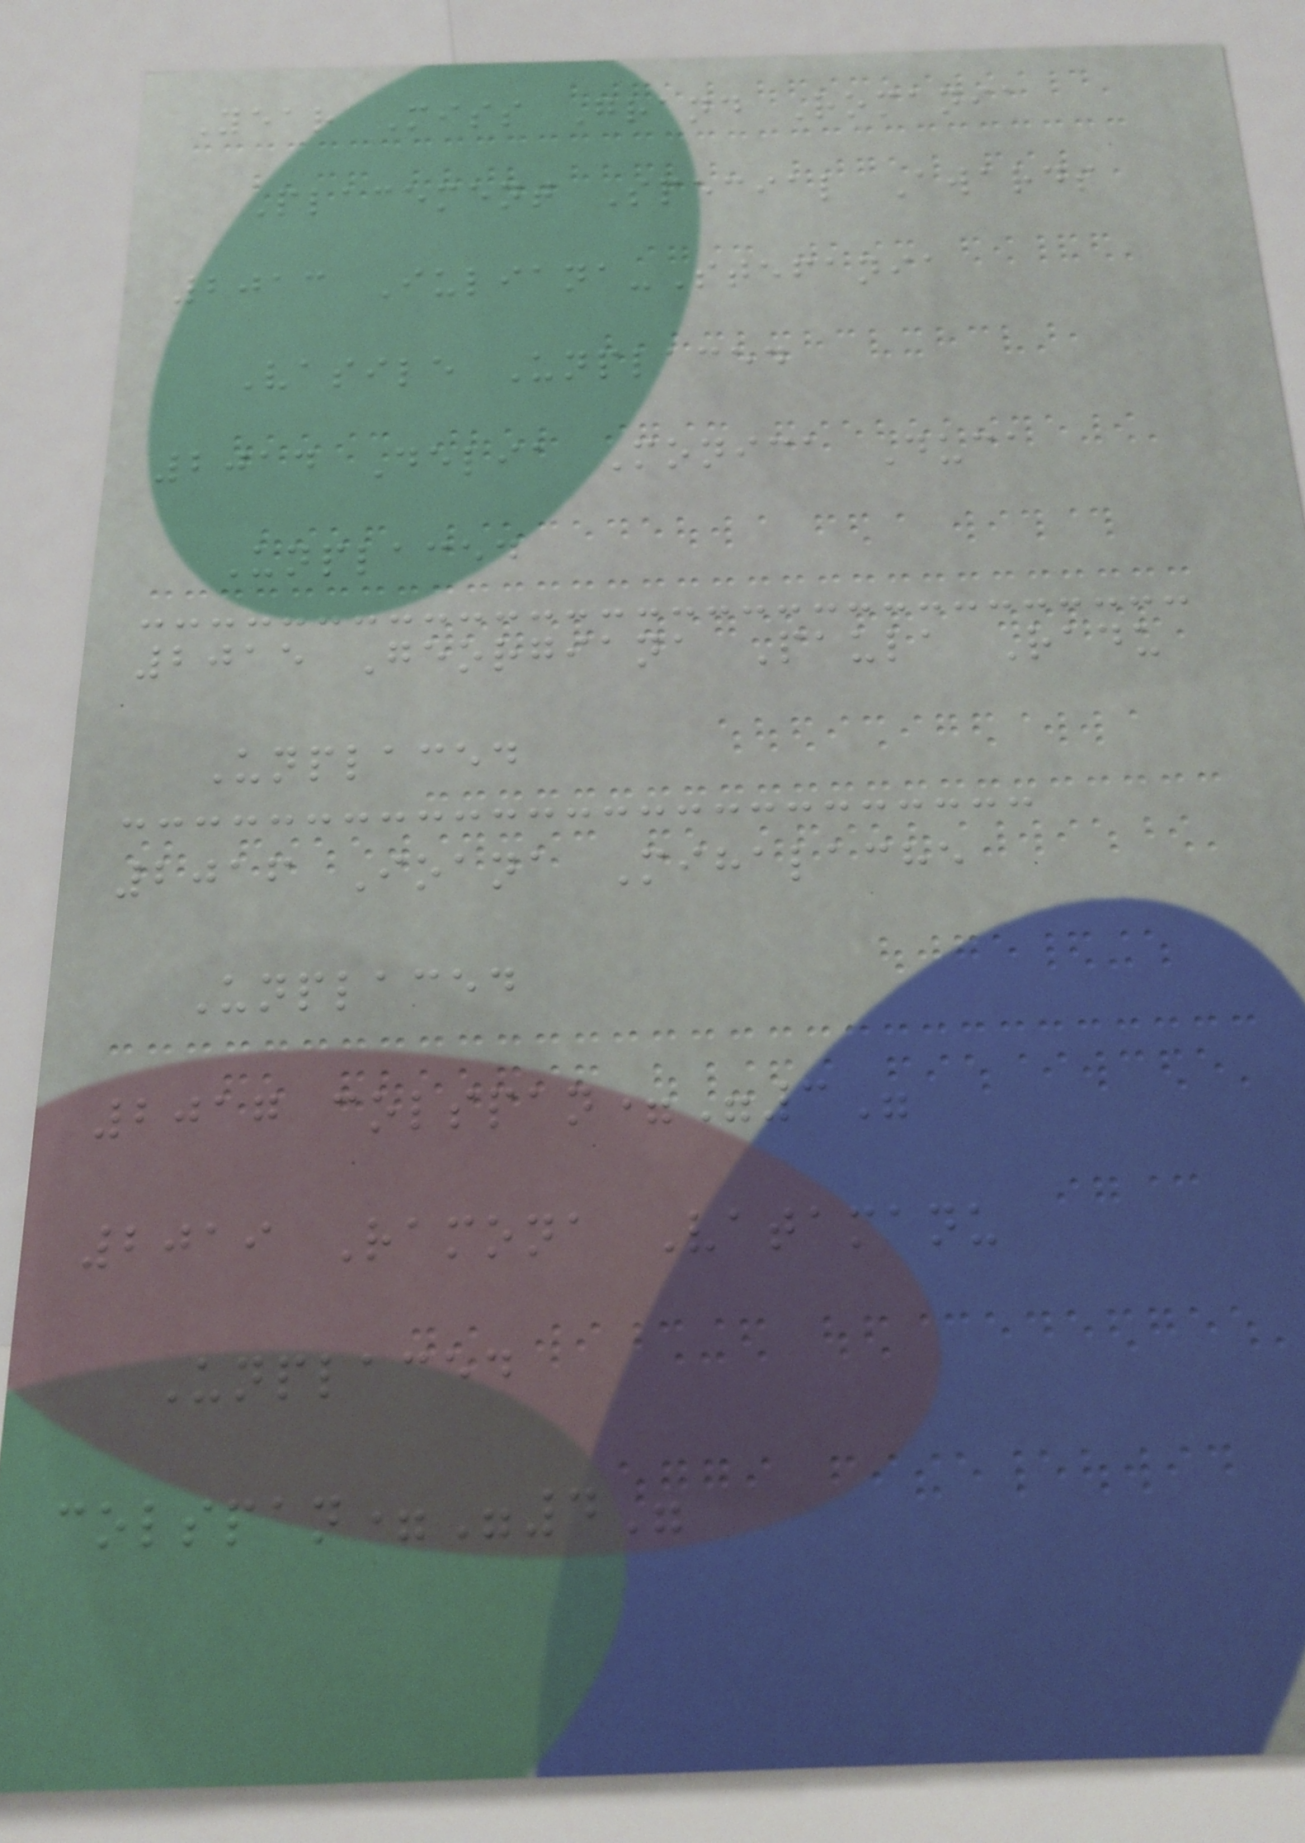Year Miss Grand Romania
Placement Special Awards
2013 Iuliana-Stefania
Vasile Unplaced
2014 Delia Monica Duca
Unplaced
2015 Georgiana Paula Radu
Unplaced
2016 Ioana Mihalache
Unplaced
2017 colspan="3"
2019 Ramona Vatamanu
Unplaced
colspan="4"
